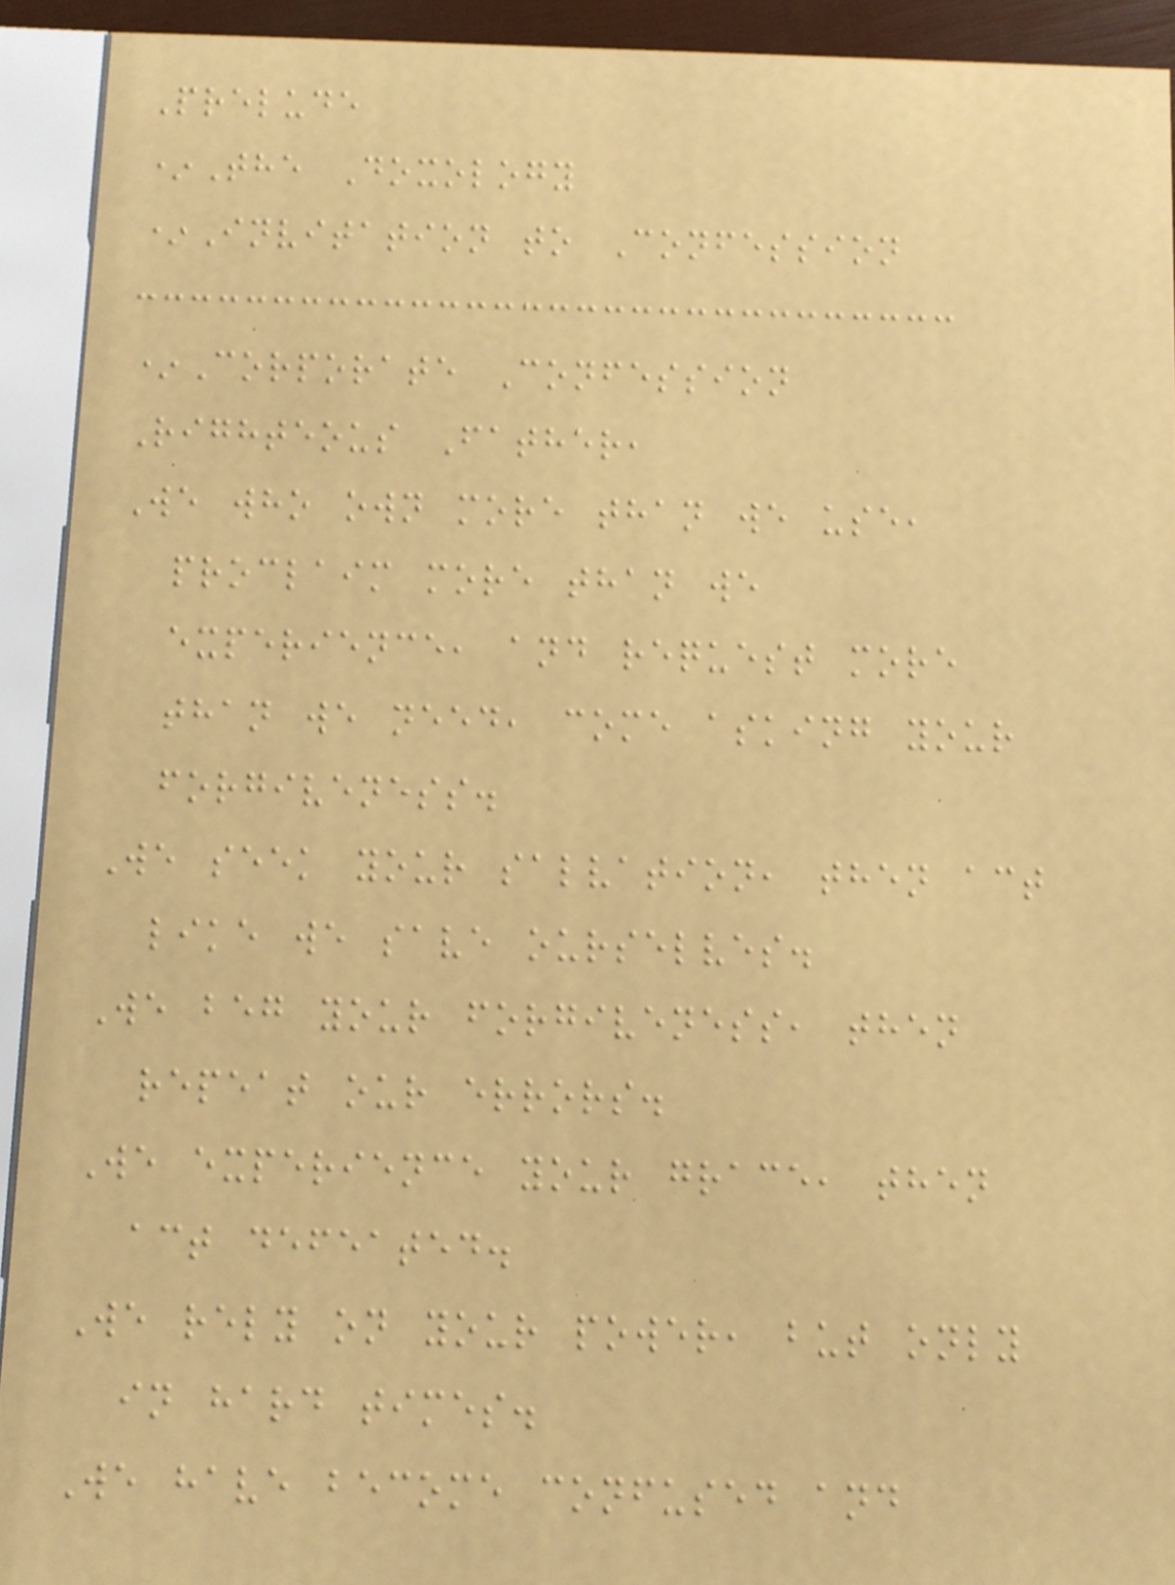Prelude
*The Doxology
*Invitation to Confession
*Corporate Confession
Righteous Father,
We who own more than we use,
proclaim more than we
experience, and request more
than we need, come asking your
forgiveness.
We seek your salvation, then act
like we save ourselves.
We beg your forgiveness, then
repeat our errors.
We experience your grace, then
act defeated.
We rely on your power, but only
in hard times.
We have become confused and
